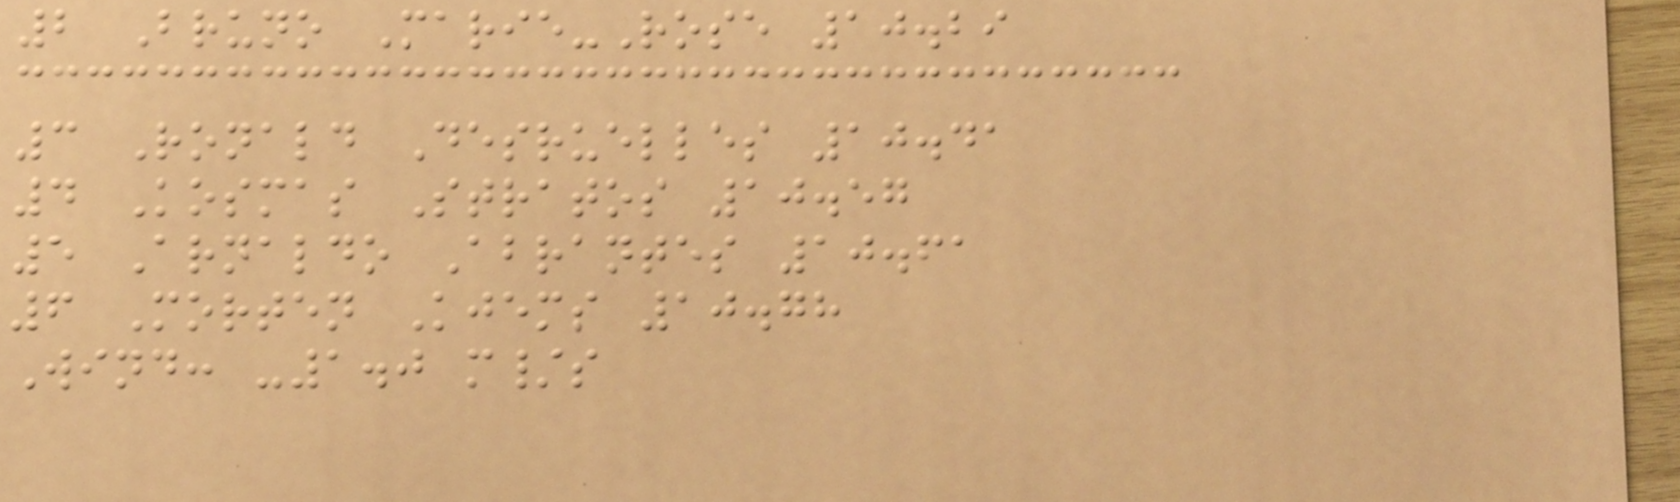2 Bruno Marie-Rose 10.29
3 Ronald Desruelles 10.41
4 Kosmas Stratos 10.57
5 Arnaldo Abrantes 10.61
6 Morten Kjems 10.78
Wind: -1.0 m/s
